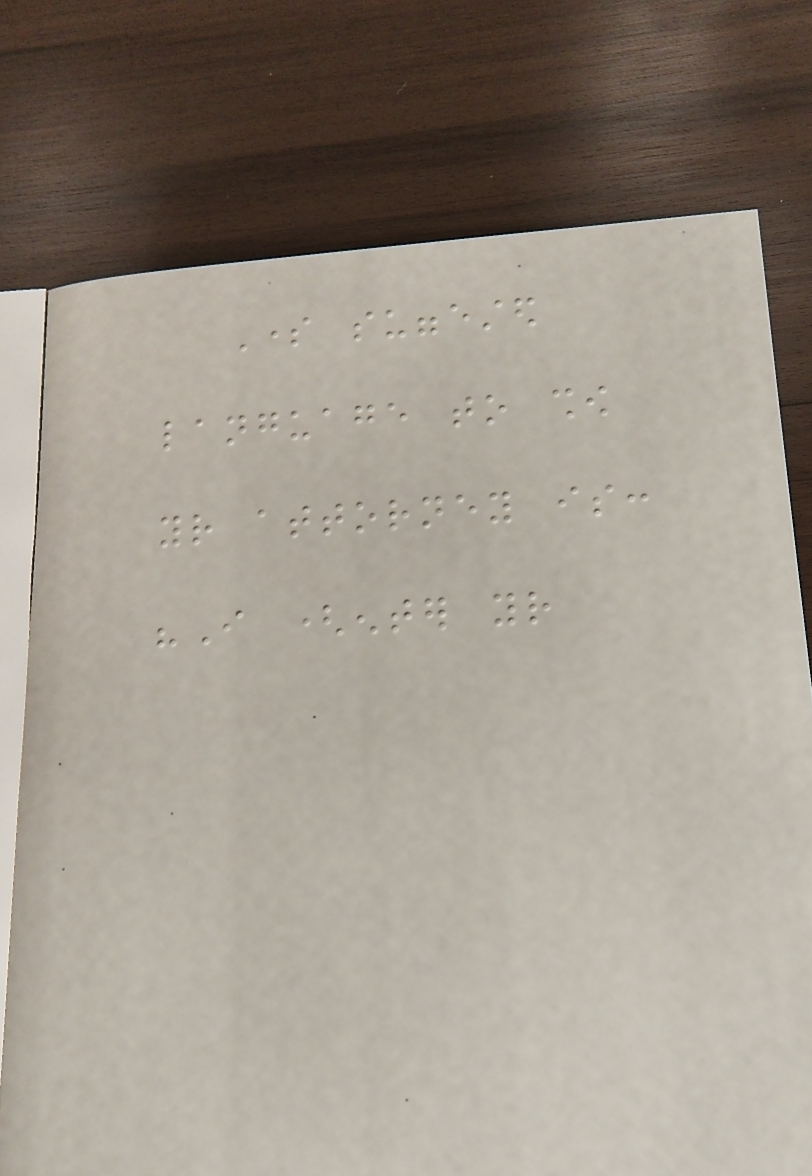Some suggested
language to show
your attorney is:
"I (enter your
